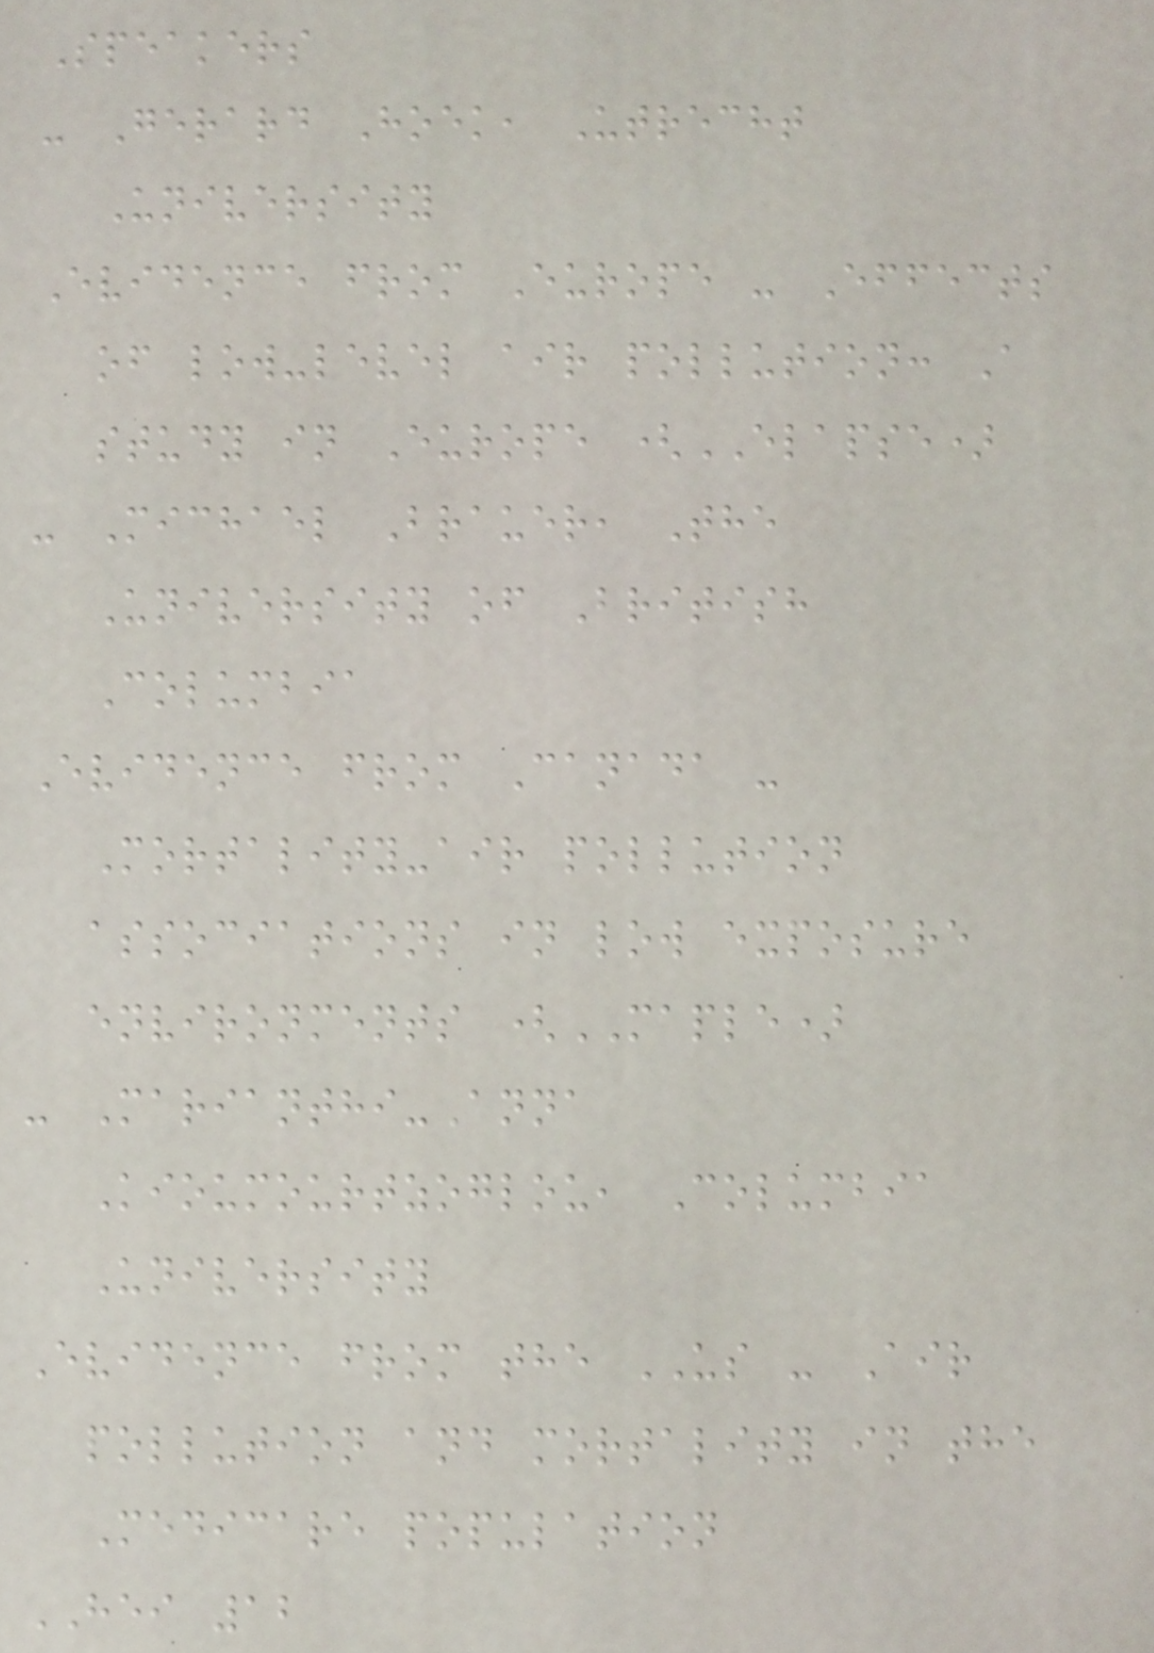Speakers
- Gerard Hoek, Utrecht
University
Evidence from Europe - Effects
of low-level air pollution: A
study in Europe (ELAPSE)
- Michael Brauer, The
University of British
Columbia
Evidence from Canada -
Mortality-air pollution
associations in low exposure
environments (MAPLE)
- Marianthi-Anna
Kioumourtzoglou, Columbia
University
Evidence from the US - Air
pollution and mortality in the
Medicare population
HEI 12
